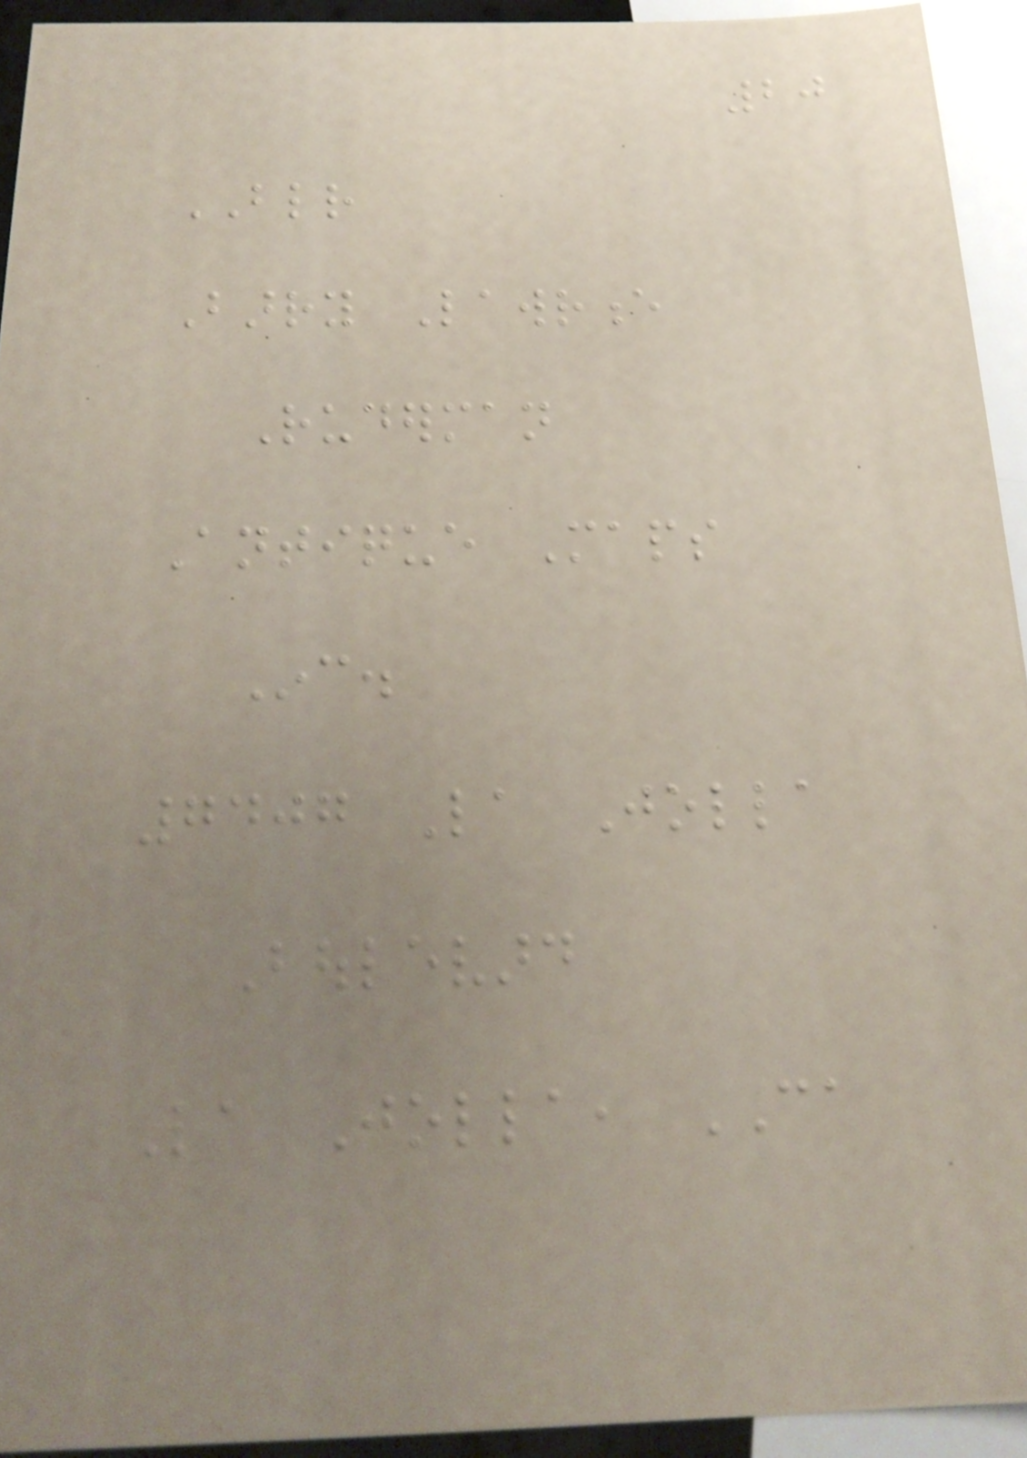20
BLR
Barry Lawrence
Ruderman
Antique Maps
Inc.
7407 La Jolla
Boulevard
La Jolla, CA
